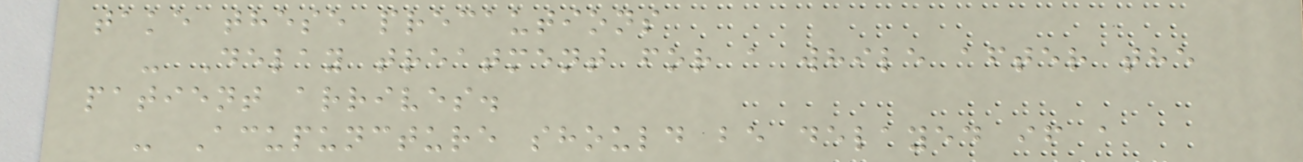take these precautions
- Delay treatment for a while after the
patient arrives.
- Acupuncture should be delayed if a
